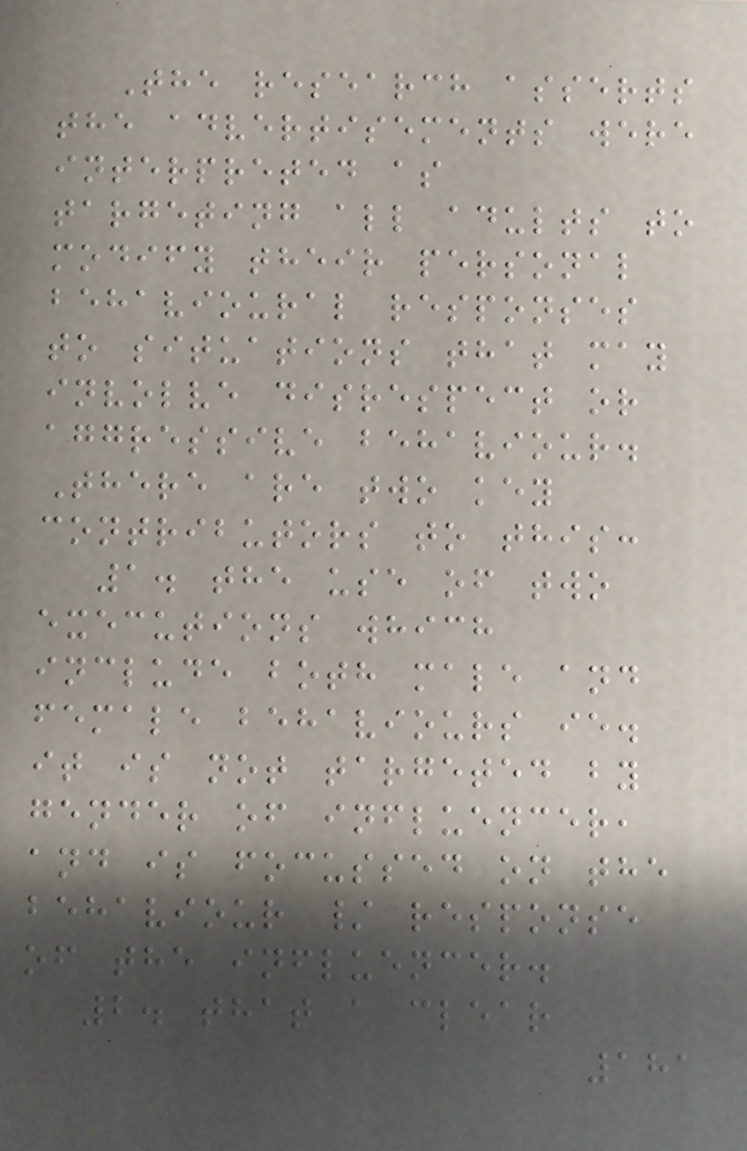The research asserts
the advertisements were
interpreted as
targeting all adults to
modify their personal
behavioural responses
to situations that may
involve disrespect or
aggressive behaviour.
There are two key
contributors to this:
1. the use of two
executions which
include both male and
female behaviours ie.
it is not targeted by
gender of influencer,
and is focussed on the
behaviour / response
of the influencer.
2. that a clear
181
